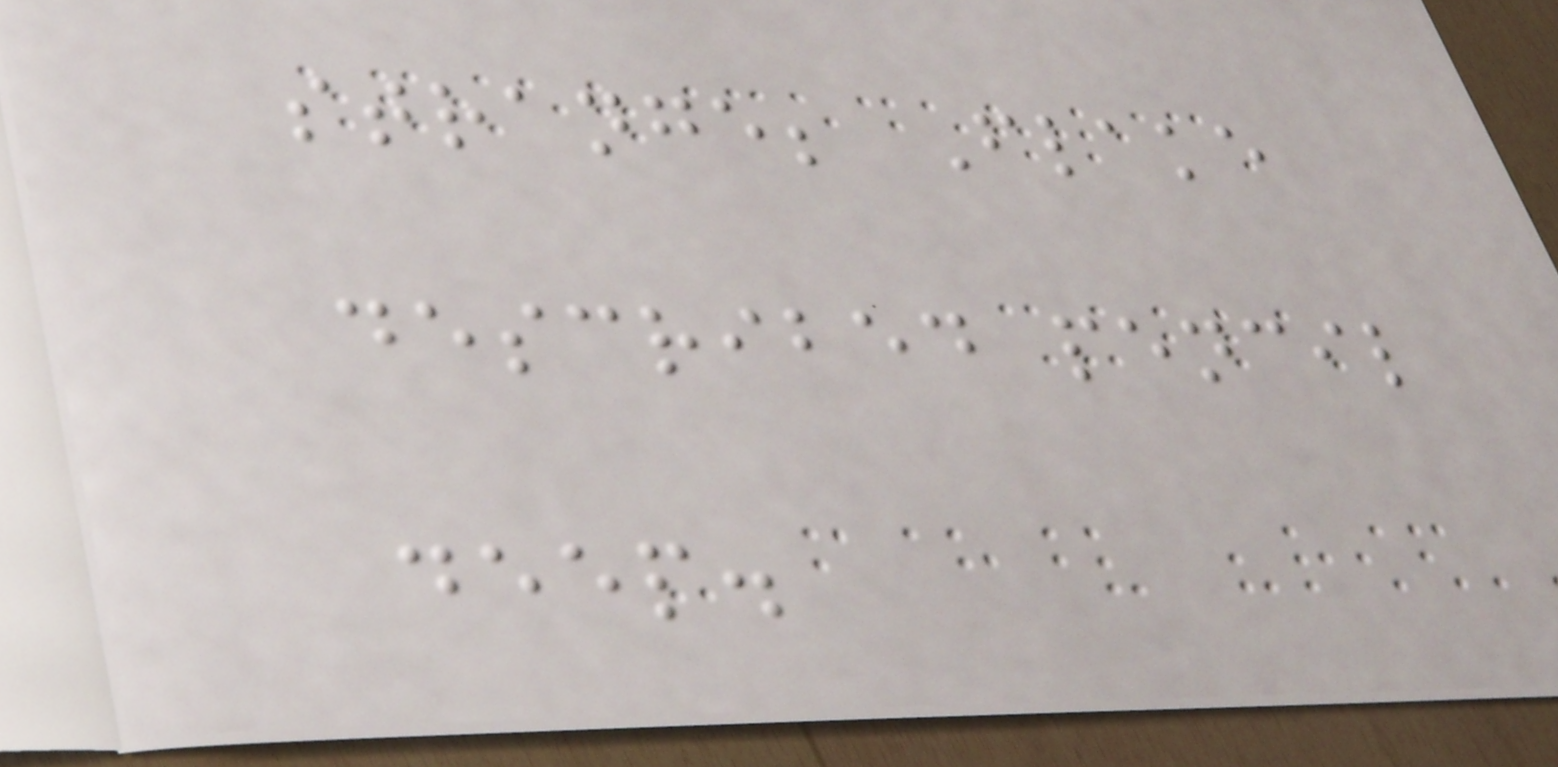strange; Flake
described pencil
deep.
